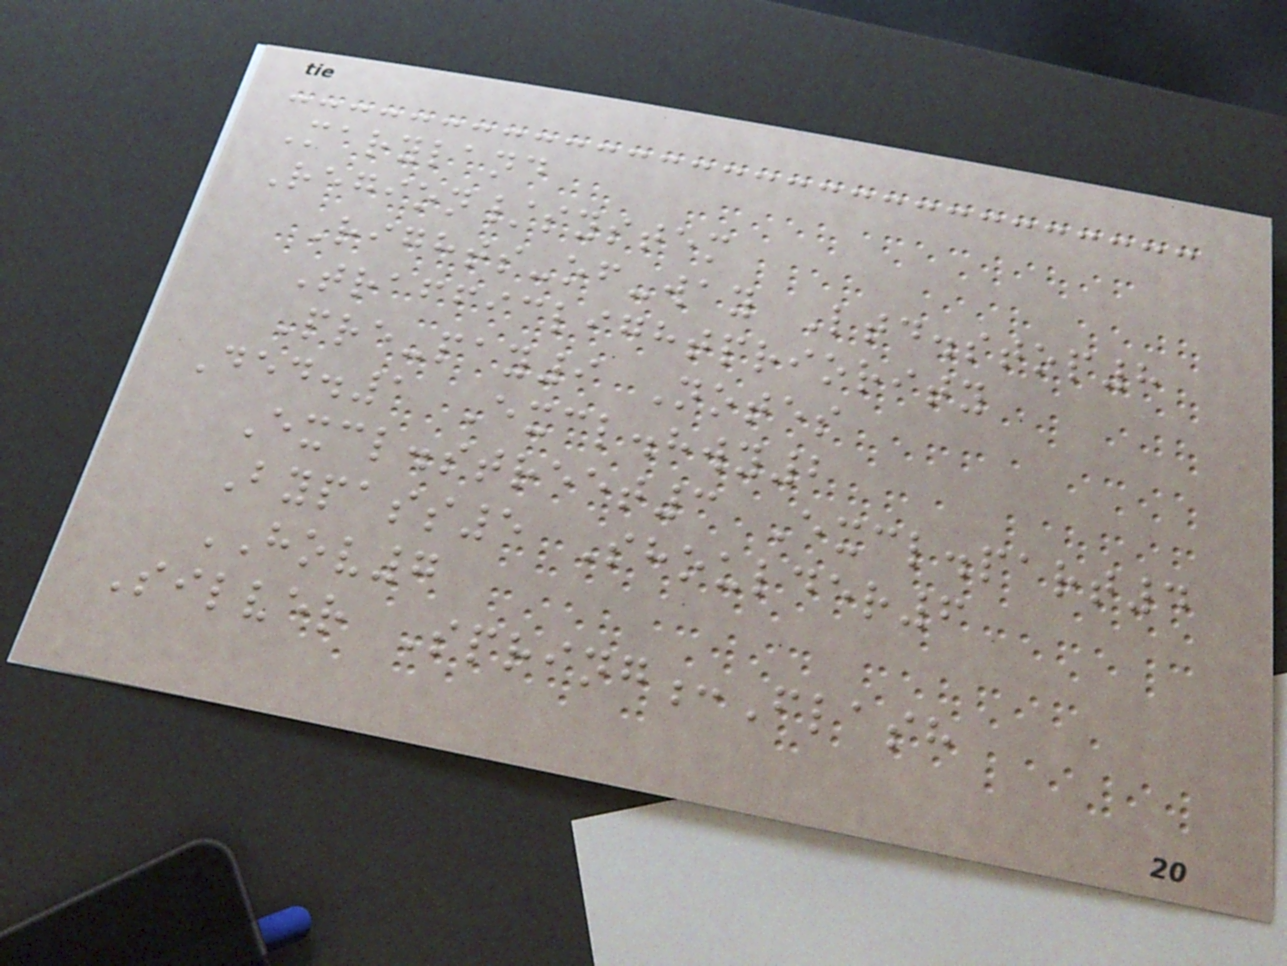Maryland
Region/system
Rights-of-way Ltd.stop8
Trafficlightpriority
Pre-pay9 Notes
Ded.1 Excl.hwy2
Excl.street3 Excl.part4
Bypass5 Shoulder6
HOV7
Silver Spring:Flash
